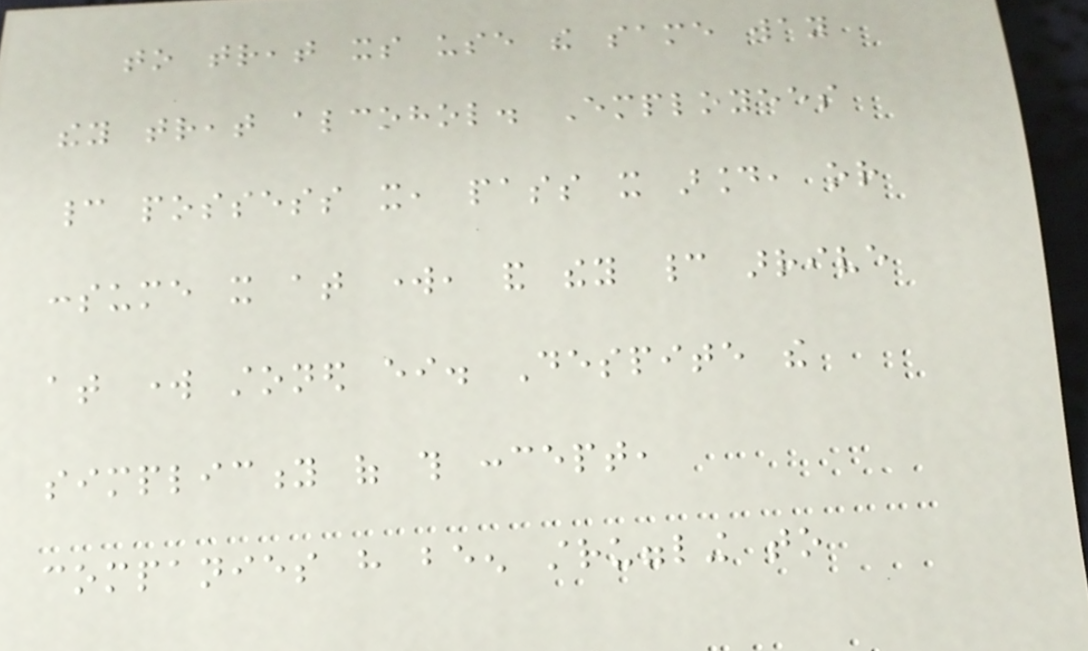to treat its use the same way
they treat alcohol. Employees
cannot possess it, pass it around, or
consume it at work, and they cannot arrive
at work stoned either. Despite the
simplicity of this concept,
companies have been struggling to
